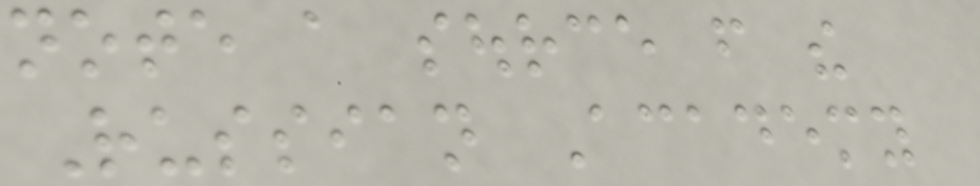note a source from the
Russian Academy
